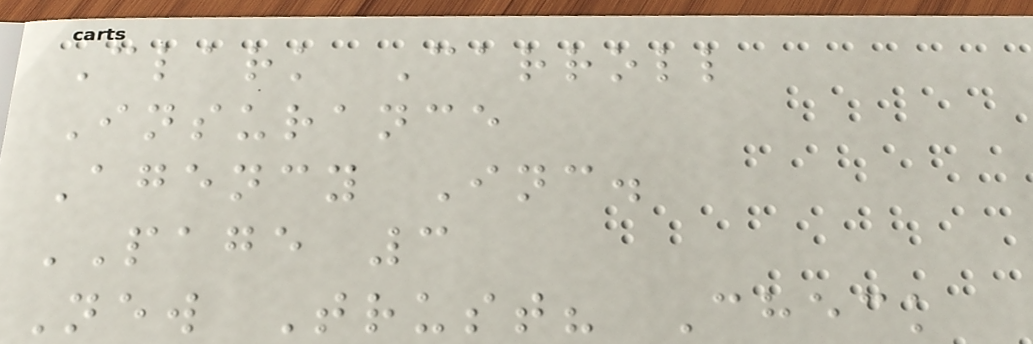Clark Carroll
Insurance
Agency Inc.
PAGE 3
New Trust? Check
